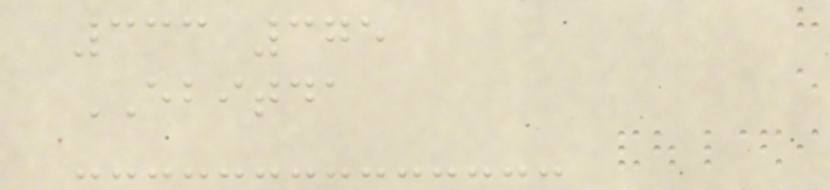333 375
EBITDA
